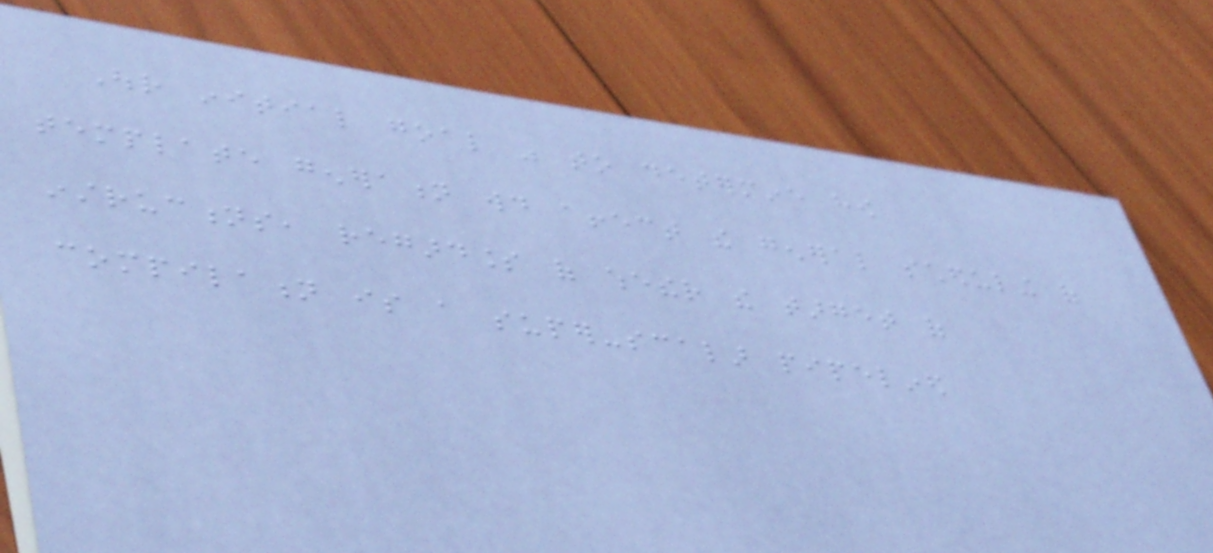Our initial goal was to determine how
template generation would affect the general scheduling of
instructions, regardless of whether the target of
compilation is a super-scalar pipelined
